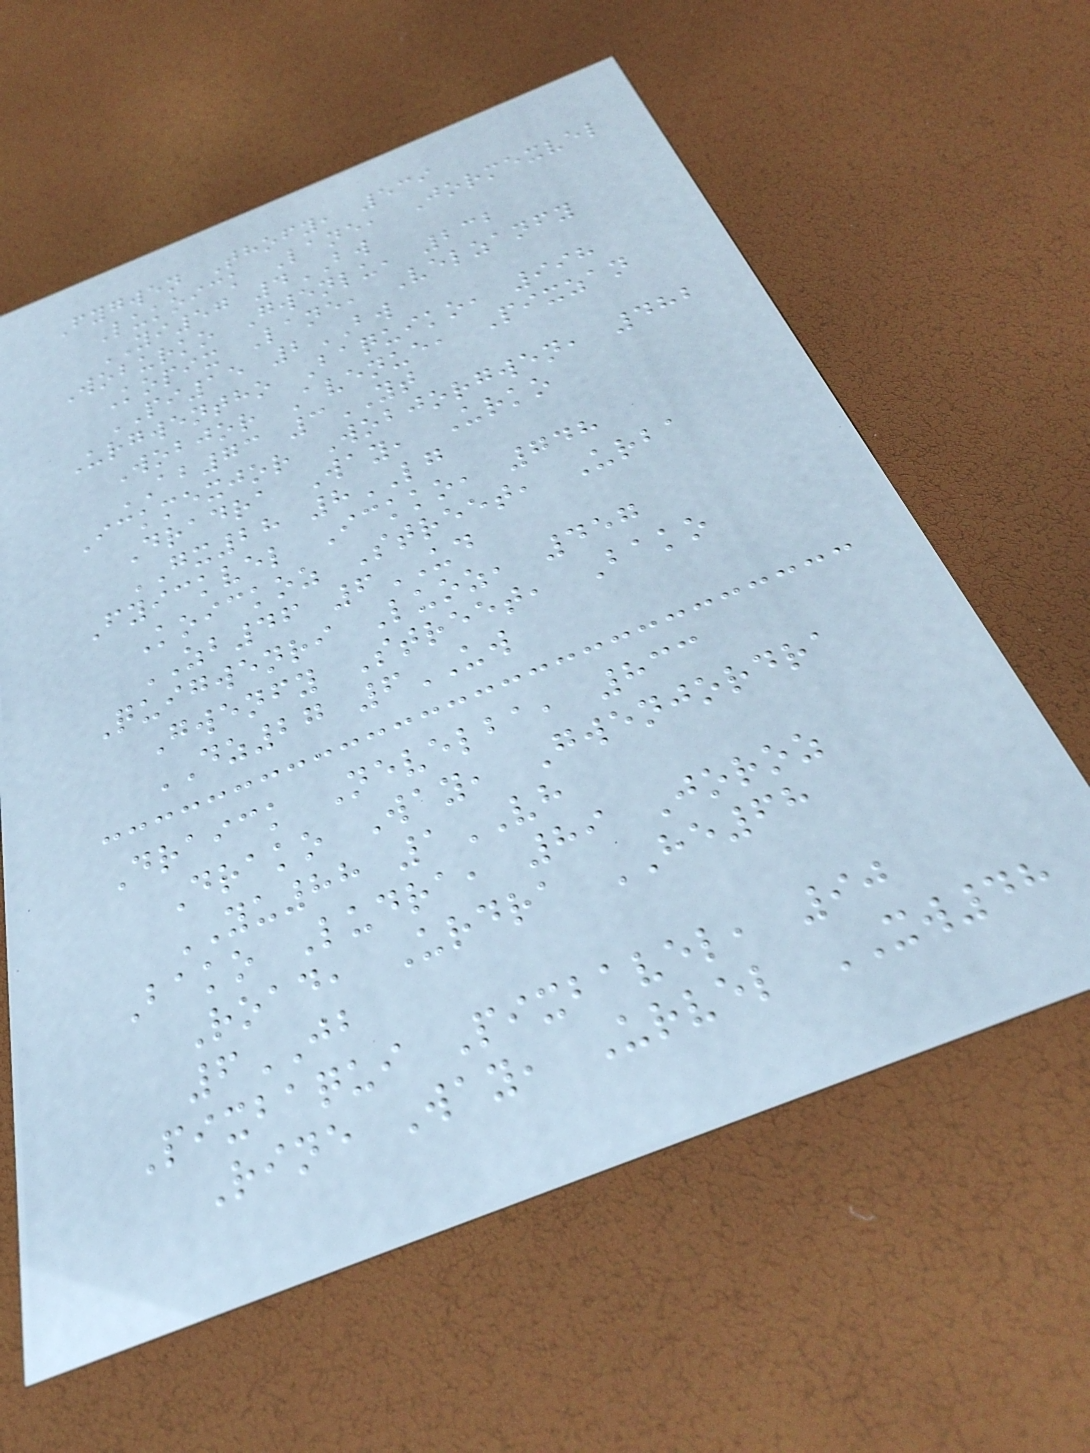Fygwen Thofy, 539
Lukoick Lane, Jormexvel
YI57 4BW
Woburko Gwenlu, 232
Kopix Lane, Velzanfy
PI15 2BW
Urgwentho Baquiko, 998
Wobjor Avenue, Pixzan
AB73 3YT
Ickmexjor Wobjorgwen, 482
Dradra Way, Urko
GX28 8LG
Fyickvel Ickko, 748
Koickoz Street, Urba
ZB46 6UD
Quigwenri Luoz, 457
Gwenfy Street, Bako
DZ27 6UW
Draick Nevelba, 833
Drako Way, Gwenjordra
YU88 1VH
Bako Ludra, 89 Joroz
Road, Urdra HE68
6JB
Pixbaqui Pixbavel, 90
Rine Way, Urvel XW48
